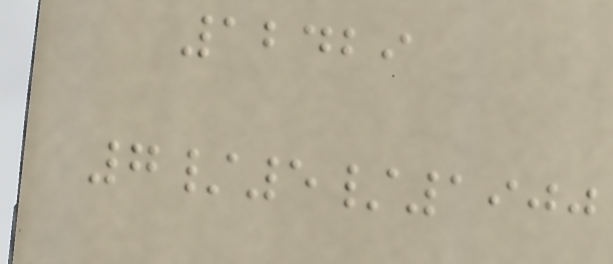12429
7/5/1900
